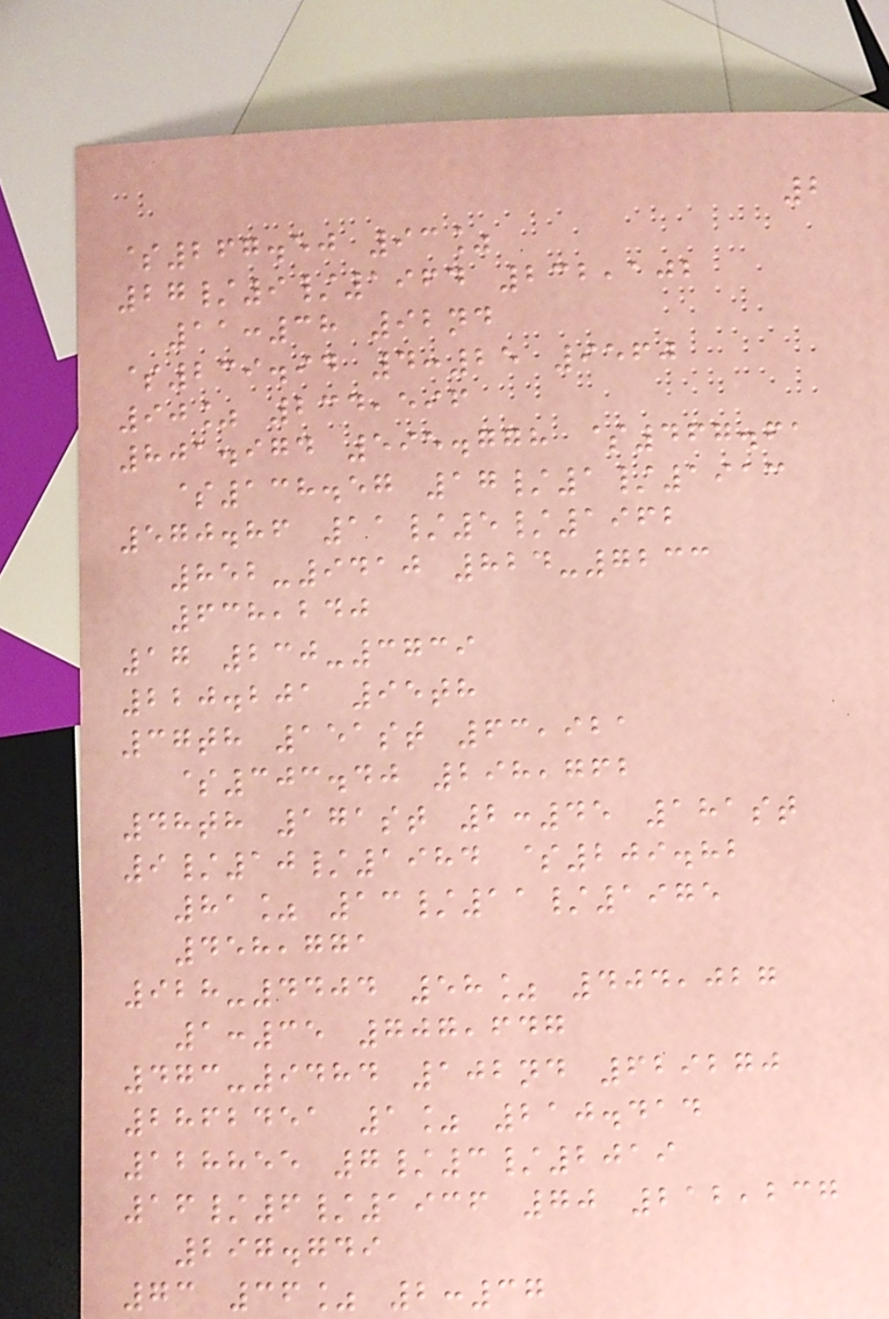2
$267.50 93%
27/9/1964 232,102
11:38 92nd
$239.94 4:25 9560
90% 234,596
801.974 595.778 $467.61
$138.57 17/1/1913
570.86 11/5/1962
852-9410 824-7233
638,240
17 230-3739
220.201 95th
37th 151st 63,921
$303.40 298,762
48th 171st 2:45 181st
9/10/1984 $209.82
81% 13/11/1975
458,771
928-4404 58% 404,027
1:35 707,647
473-9484 102nd 629270
2862451 1% 210.414
128855 7/3/2019
16/6/1936 70 212,237
297.749
73 36% 2:37
